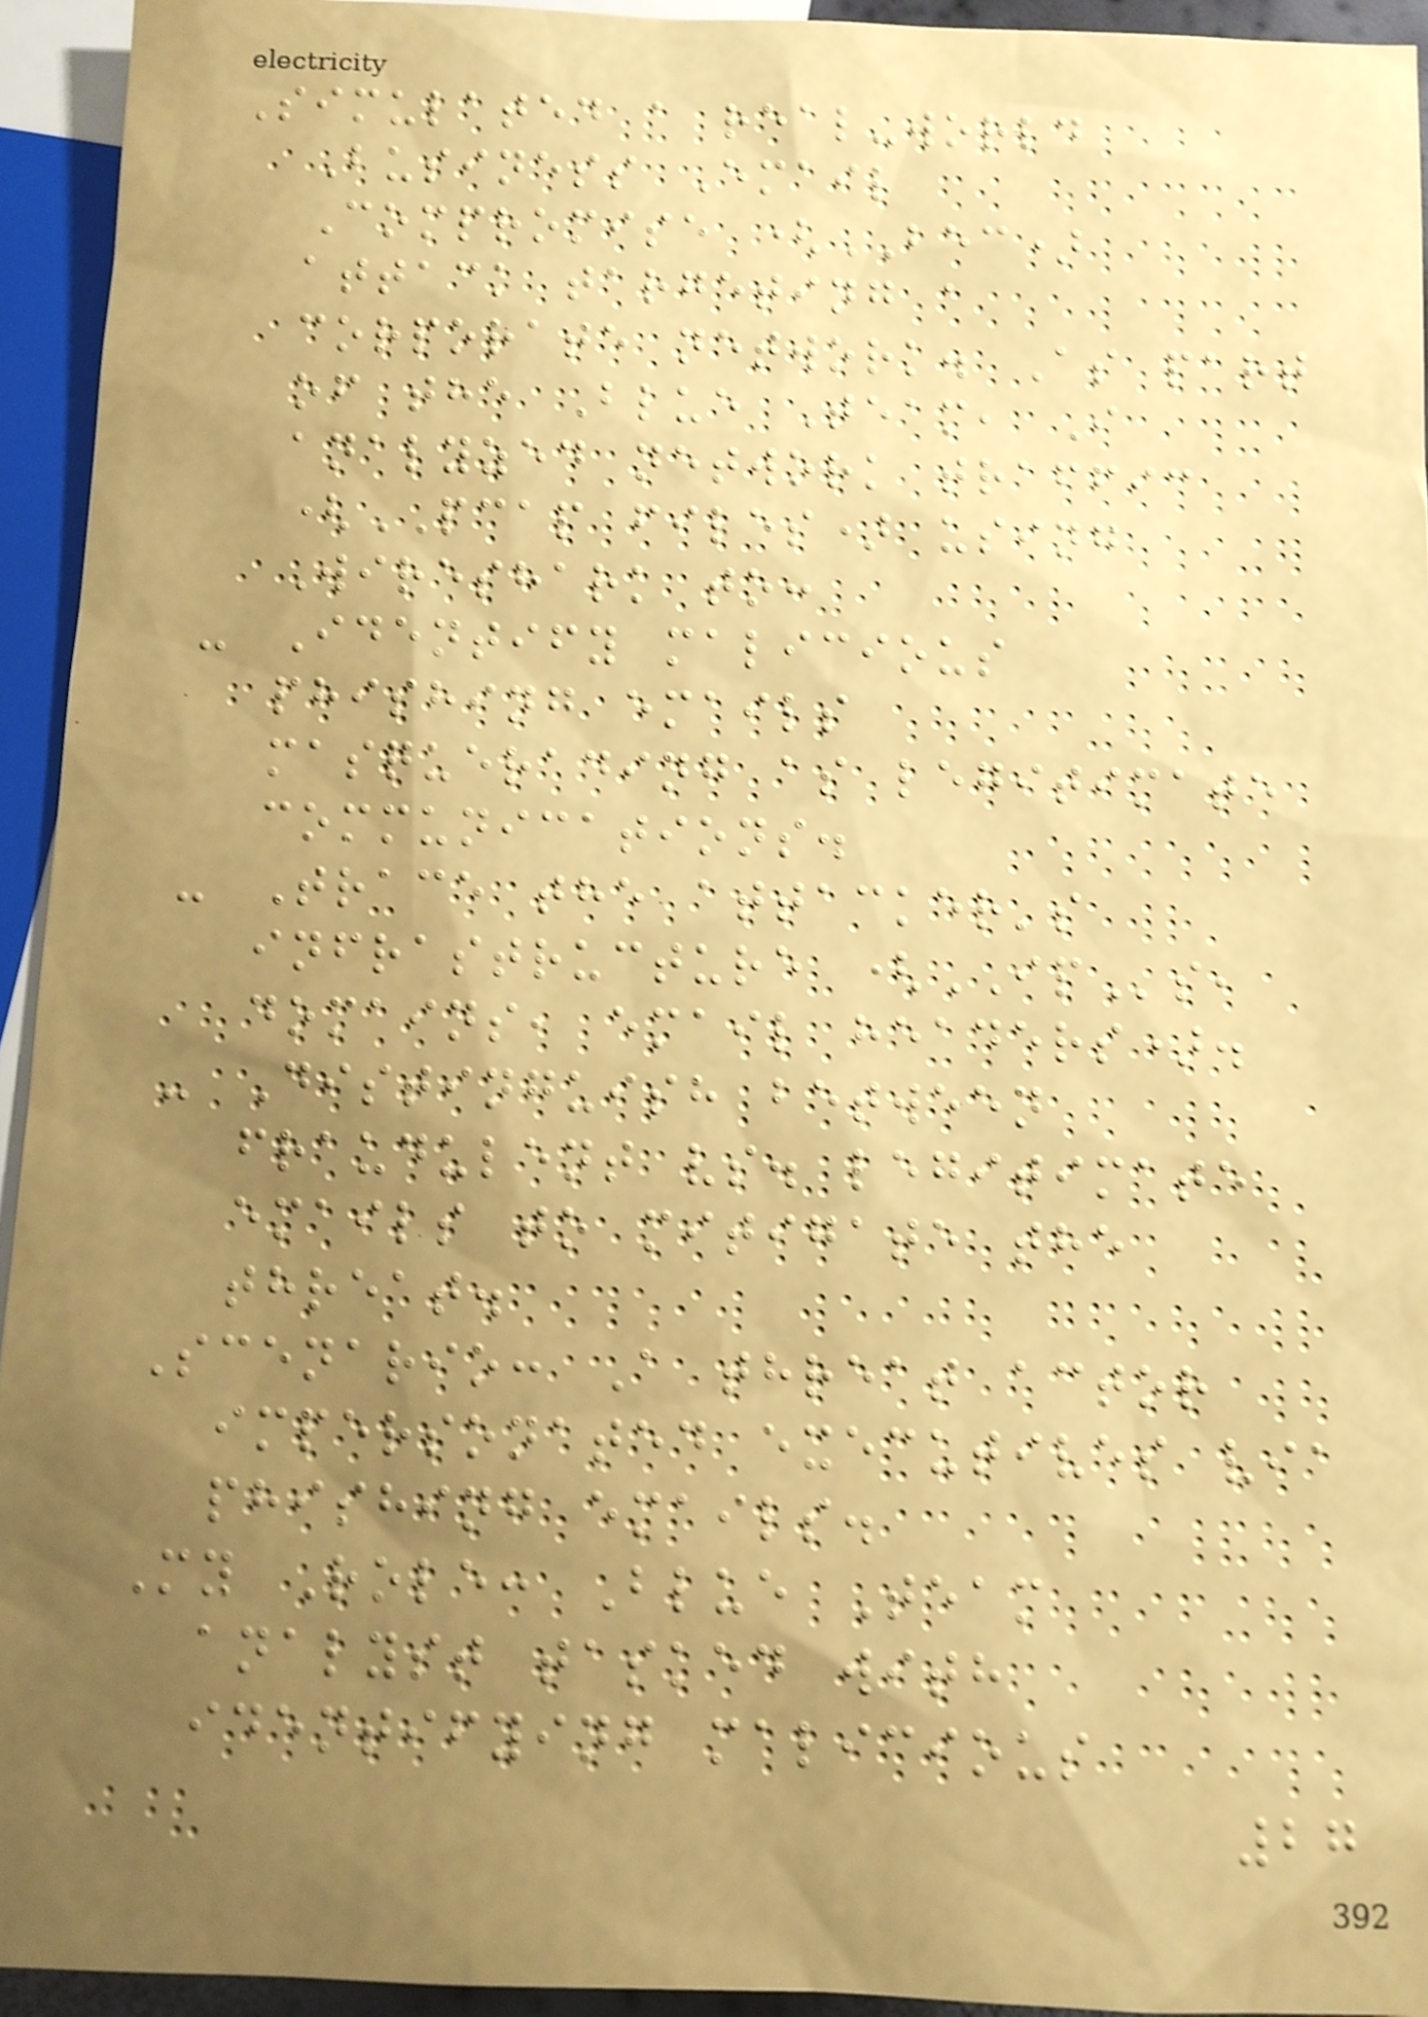Simulated a real-world
Business Email
Compromise (BEC)
attack targeting a
corporate network. As part
of the Blue Team, I
analyzed network traffic
(PCAP files) using
Wireshark to:
- Identify malicious
phishing emails
masquerading as legitimate
communications.
- Trace the attacker's
infrastructure (IPs,
domains, email headers).
- Distinguish between
fraudulent vs. legitimate
emails to mitigate the
threat.
Scenario: A threat actor
impersonated executives via
phishing emails.
My Role: Blue Team
analyst tasked with
identifying malicious
27
